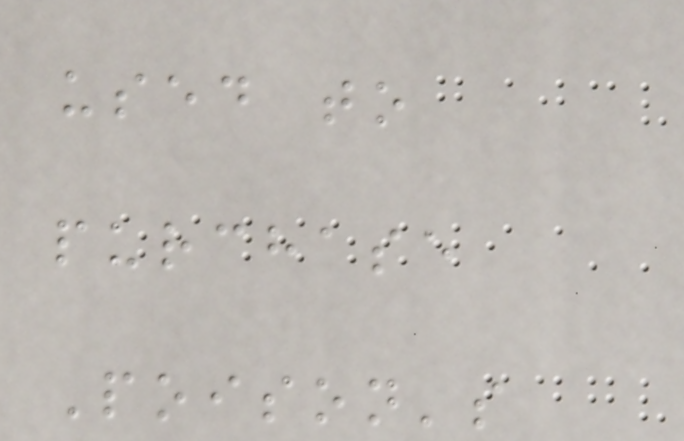used to
purchase
Poison's
